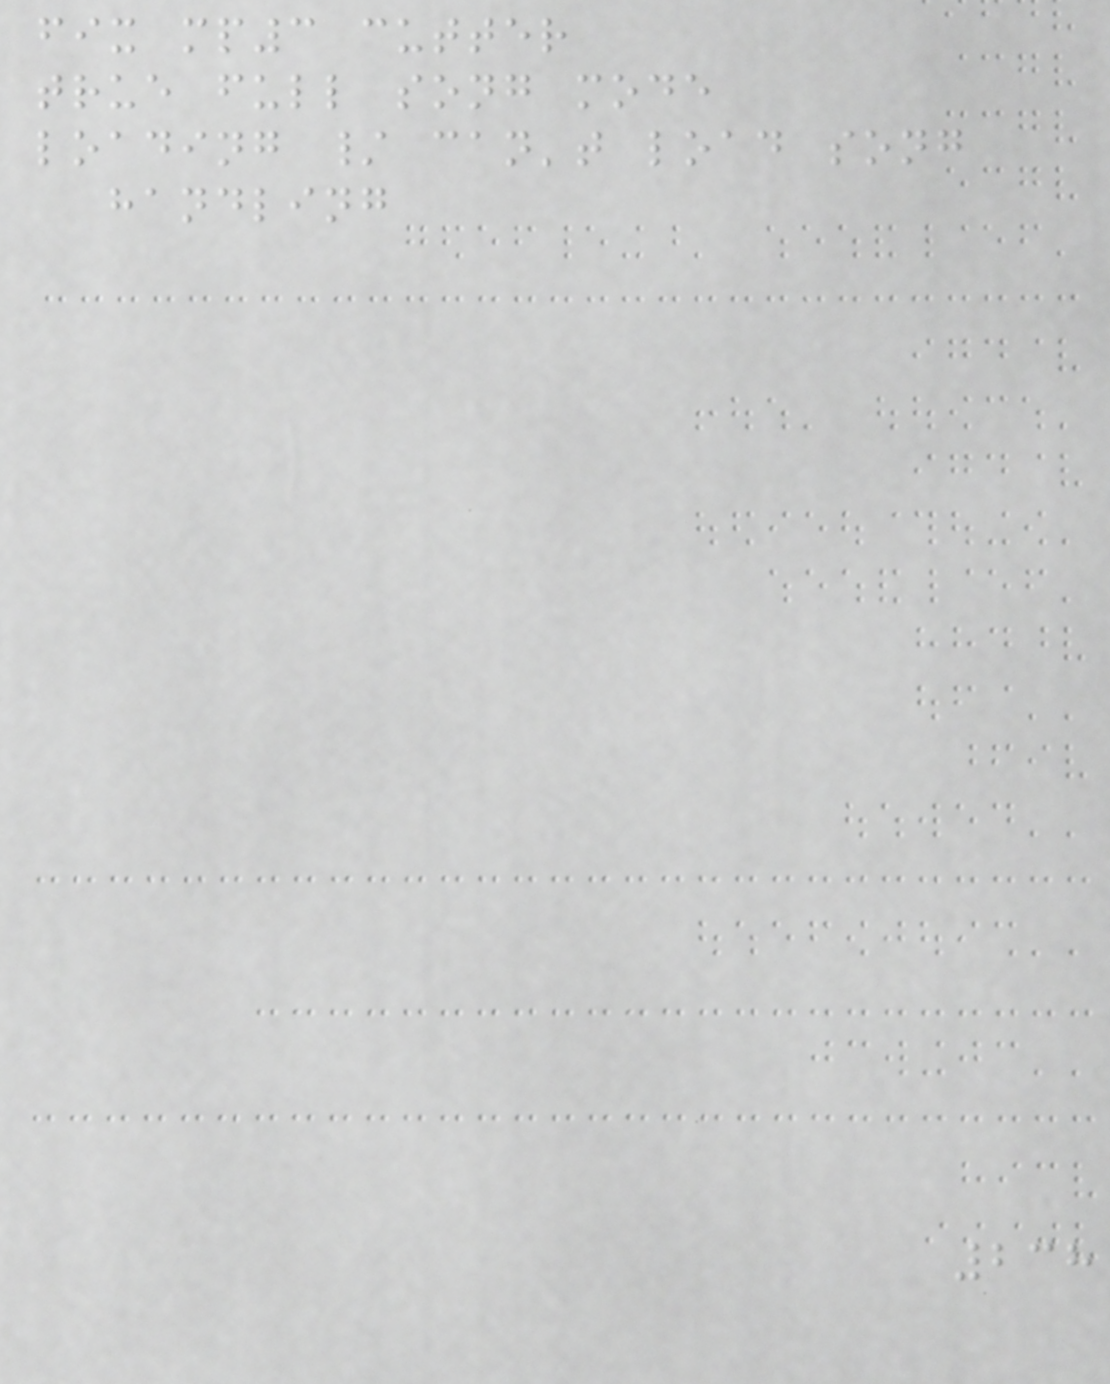fix mp3 cutter
true full song mode
loading / can't load song
handling
238
